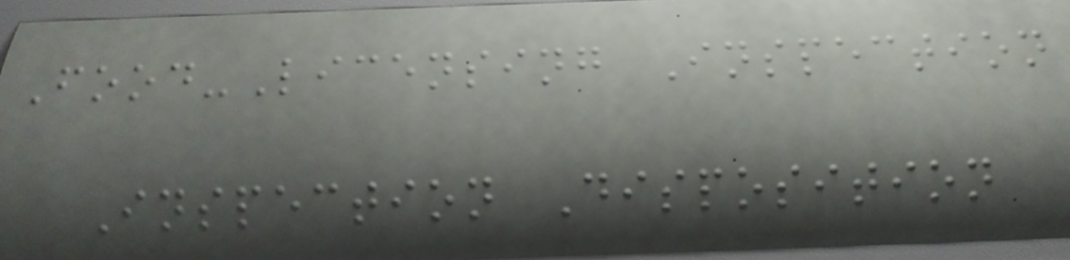Food-Licensing Inspection
Inspection Disposition
